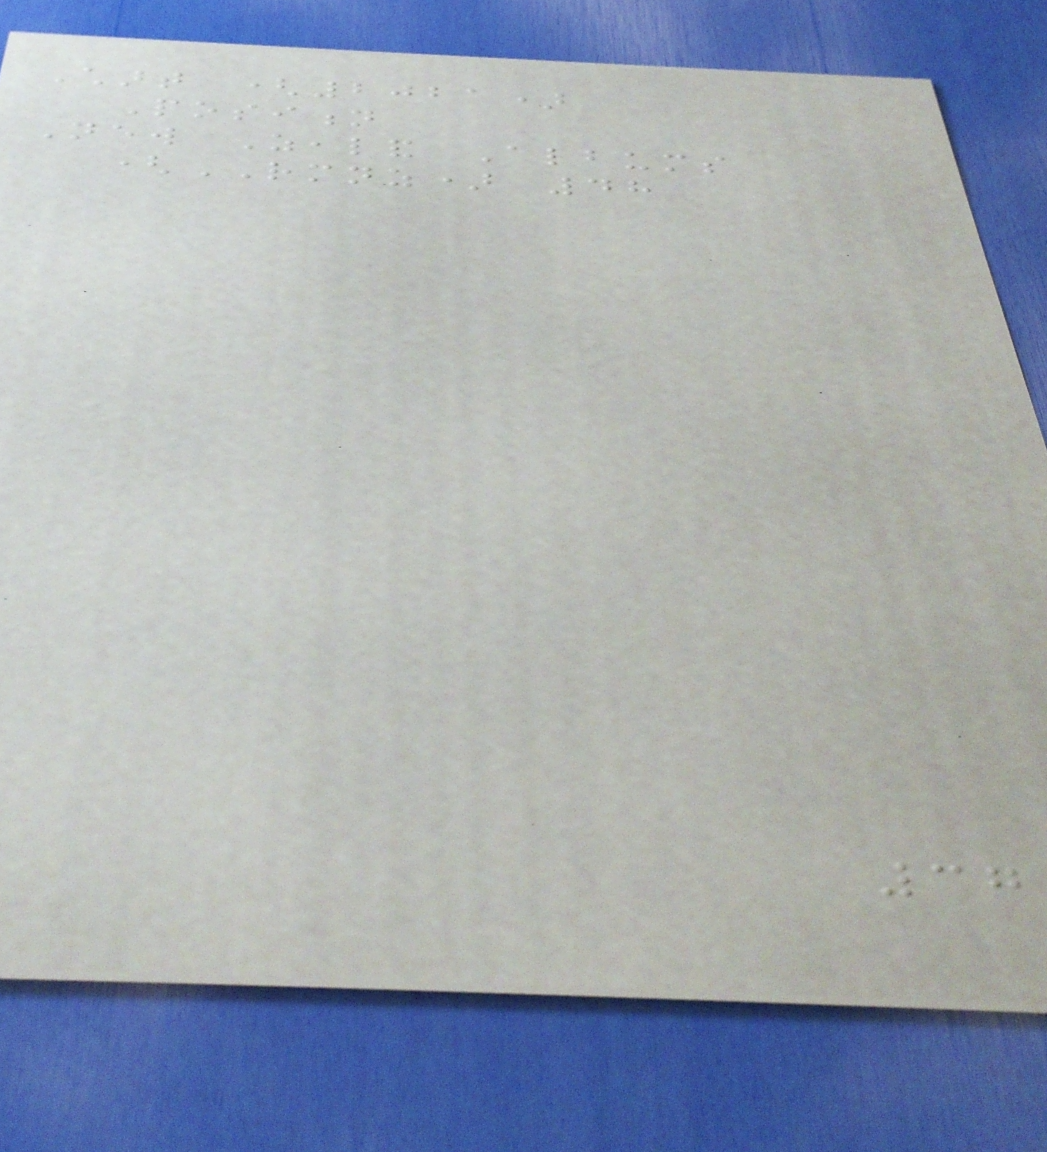Chart (2021)
Position
New Zealand Albums
(RMNZ) 48
37
